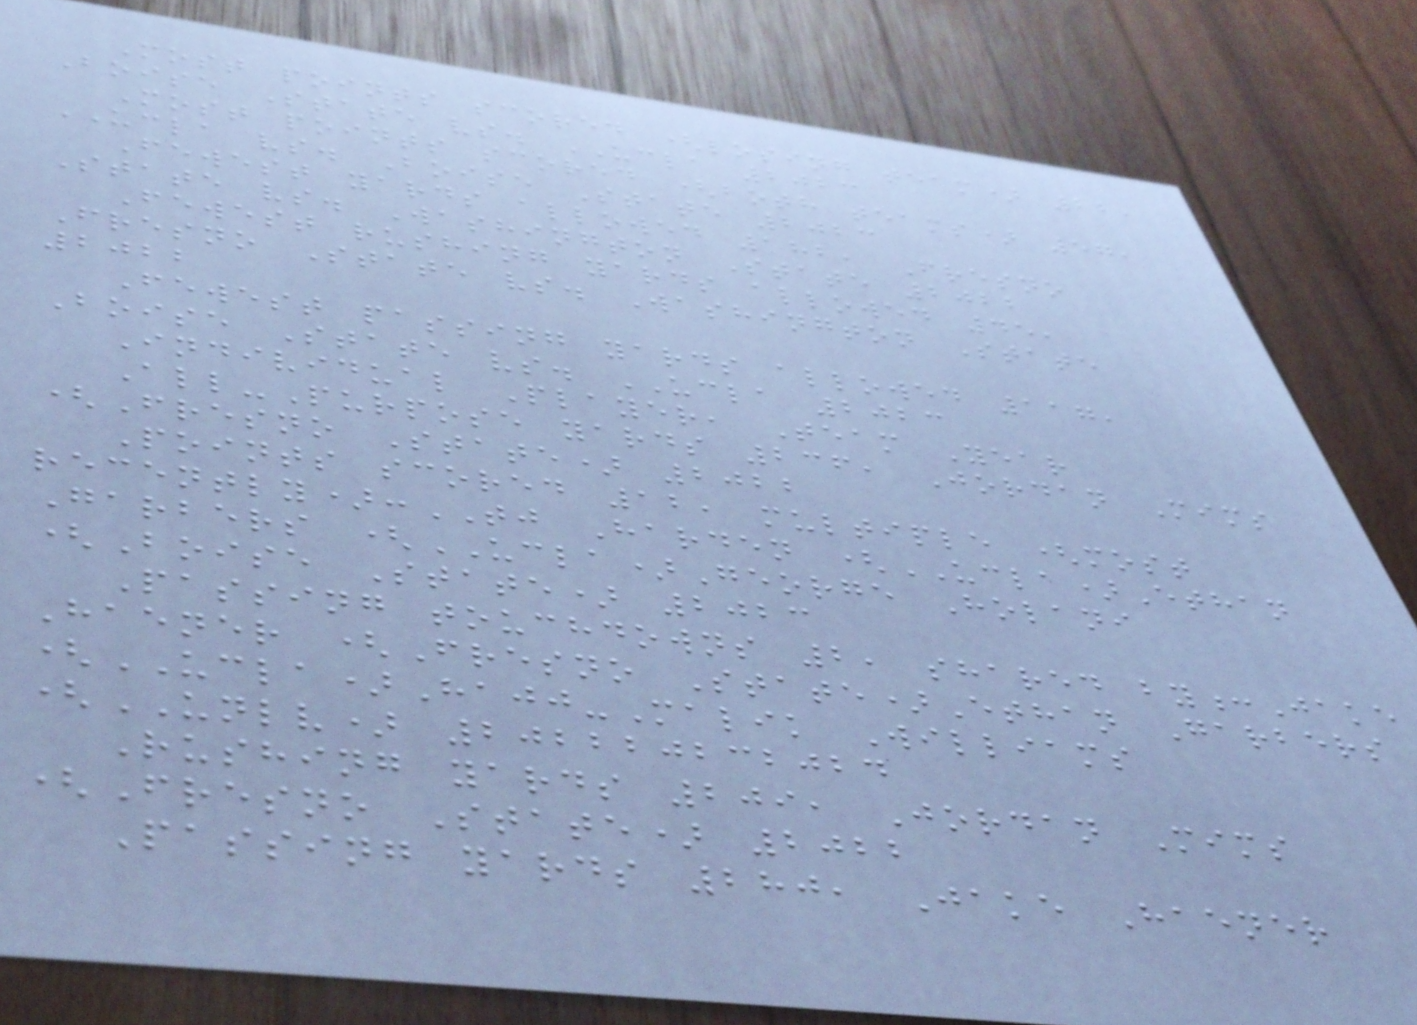Most points scored (losing team) 22,
Boise State vs. UCLA 2023
Most points scored (both teams) 57,
UCLA vs. Boise State 2023
Fewest yards allowed 182, Fresno
State vs. Washington State 2022
Fewest rushing yards allowed 45,
Fresno State vs. Washington State
2022
Fewest passing yards allowed 117,
Boise State vs. UCLA 2023
Individual Player, Team Year
All-Purpose yards 236, Jordan Mims
(Fresno State) 2022
Points scored 12, multiple (most
recently):TJ Harden (UCLA)Ethan
Garbers (UCLA)George Holani
(Boise State) 2023
Passing touchdowns 2, shared by:Jake
Haener (Fresno State)Ethan Garbers
(UCLA)Hajj-Malik Williams
(UNLV) 202220232024
Rushing yards 209, Jordan Mims
(Fresno State) 2022
Passing yards 280, Jake Haener
